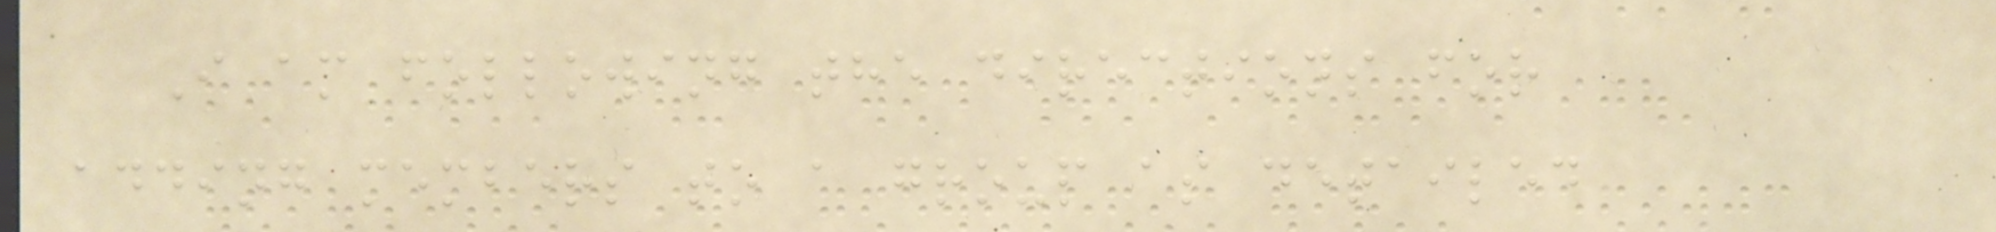I am following the directions for
adding members to a group as detailed
